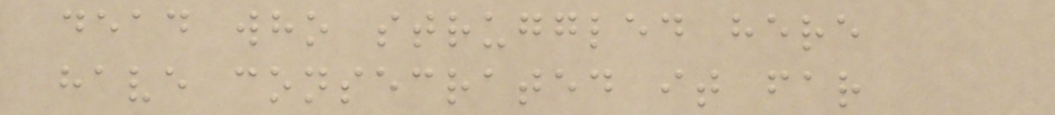dead who struggled here
have consecrated it far
